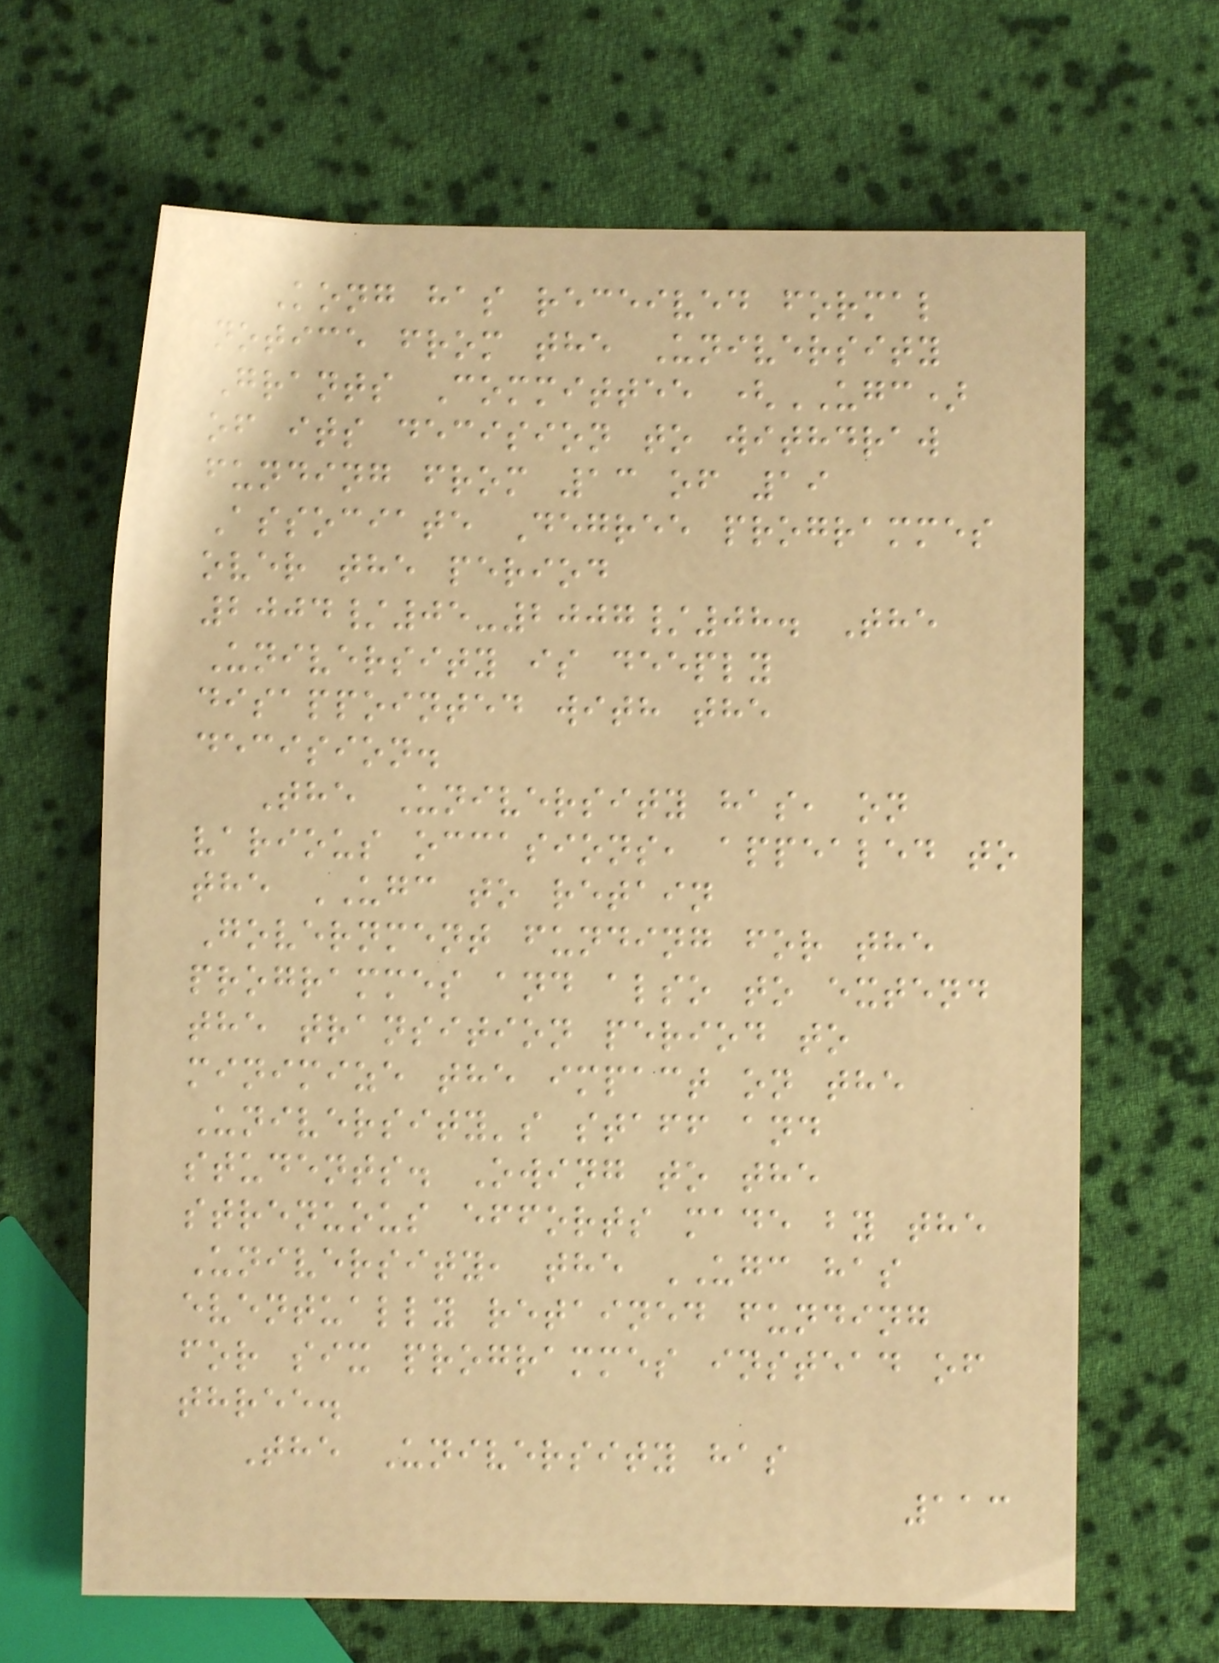Kong has received formal
notice from the University
Grants Committee (UGC)
of its decision to withdraw
funding from 13 of 19
Associate Degree programmes
over the period
2004/05-2007/08. The
University is deeply
disappointed with the
decision.
The University has, on
various occasions, appealed to
the UGC to retain
Government funding for the
programmes and also to extend
the transition period to
minimize the impact on the
University's staff and
students. Owing to the
strenuous efforts made by the
University, the UGC has
eventually retained funding
for six programmes instead of
three.
The University has
113
